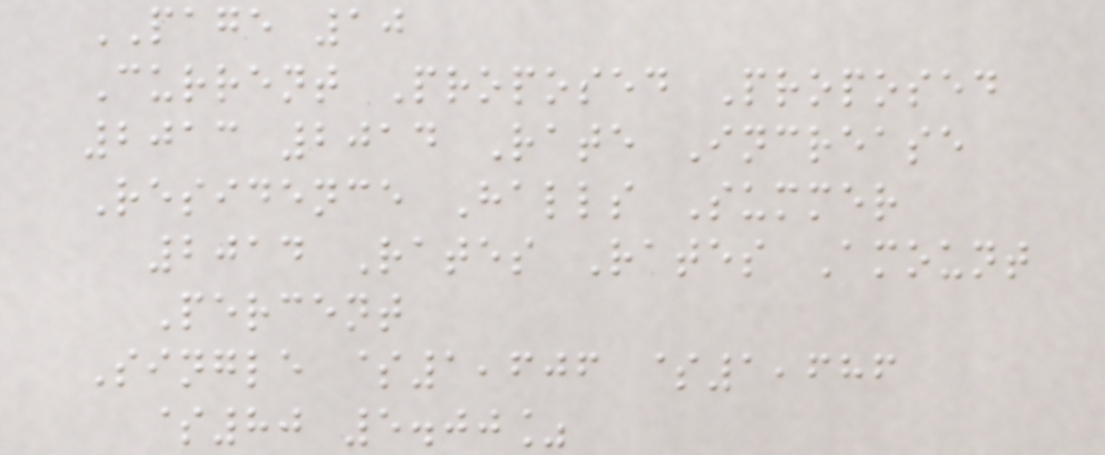PAGE 10
Current Proposed Proposed
2013 2014 Rate Increase
Residence Halls Summer
2014 Rates Rates Amount
Percent
Single $1,606 $1,686
$80 5.00%
